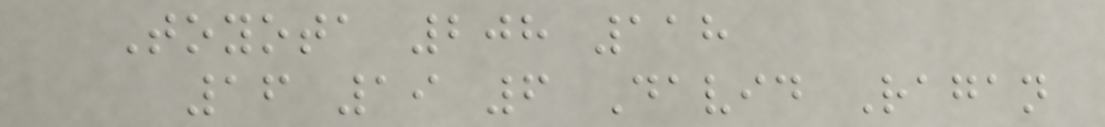Toyota 208 118
16 19 6 David Ragan
